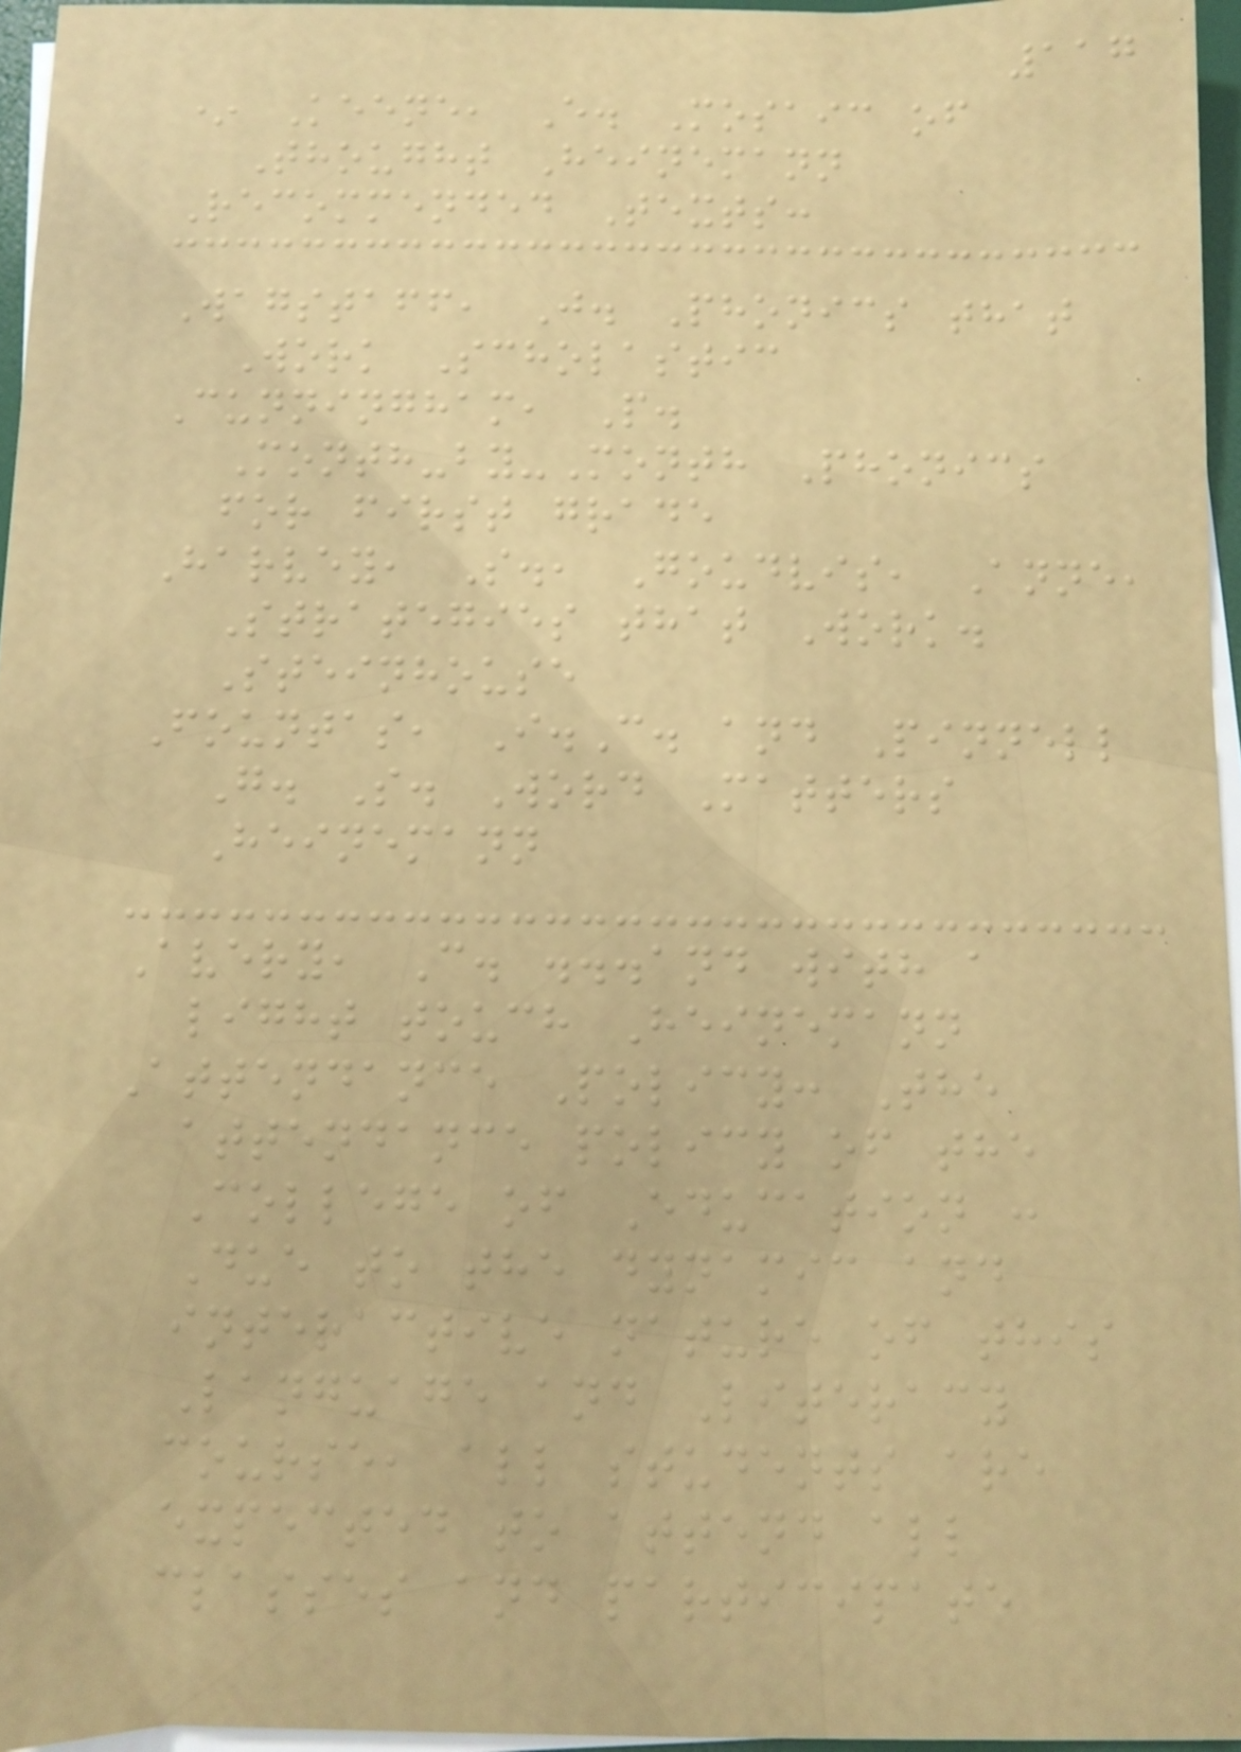117
* Keene, E. Mosaic of
Thought Heinemann
Recommended Texts:
Wagstaff, J. Phonics that
Work Scholastic
Cunningham, P.
Month-by-Month Phonics
for first grade
Harvey, S., Goudvis, Anne,
Strategies that Work.
Steinhouse
Fountas, I.C. and Pinnell
G. S. Word Matters
Heinemann
Avery, C. ...and with a
light touch Heinemann
Attendance Policy: The
attendance policy of the
College of Education :
Due to the dynamic and
interactive nature of this
Language and Literacy
course, all students are
expected to attend all
classes and participate
